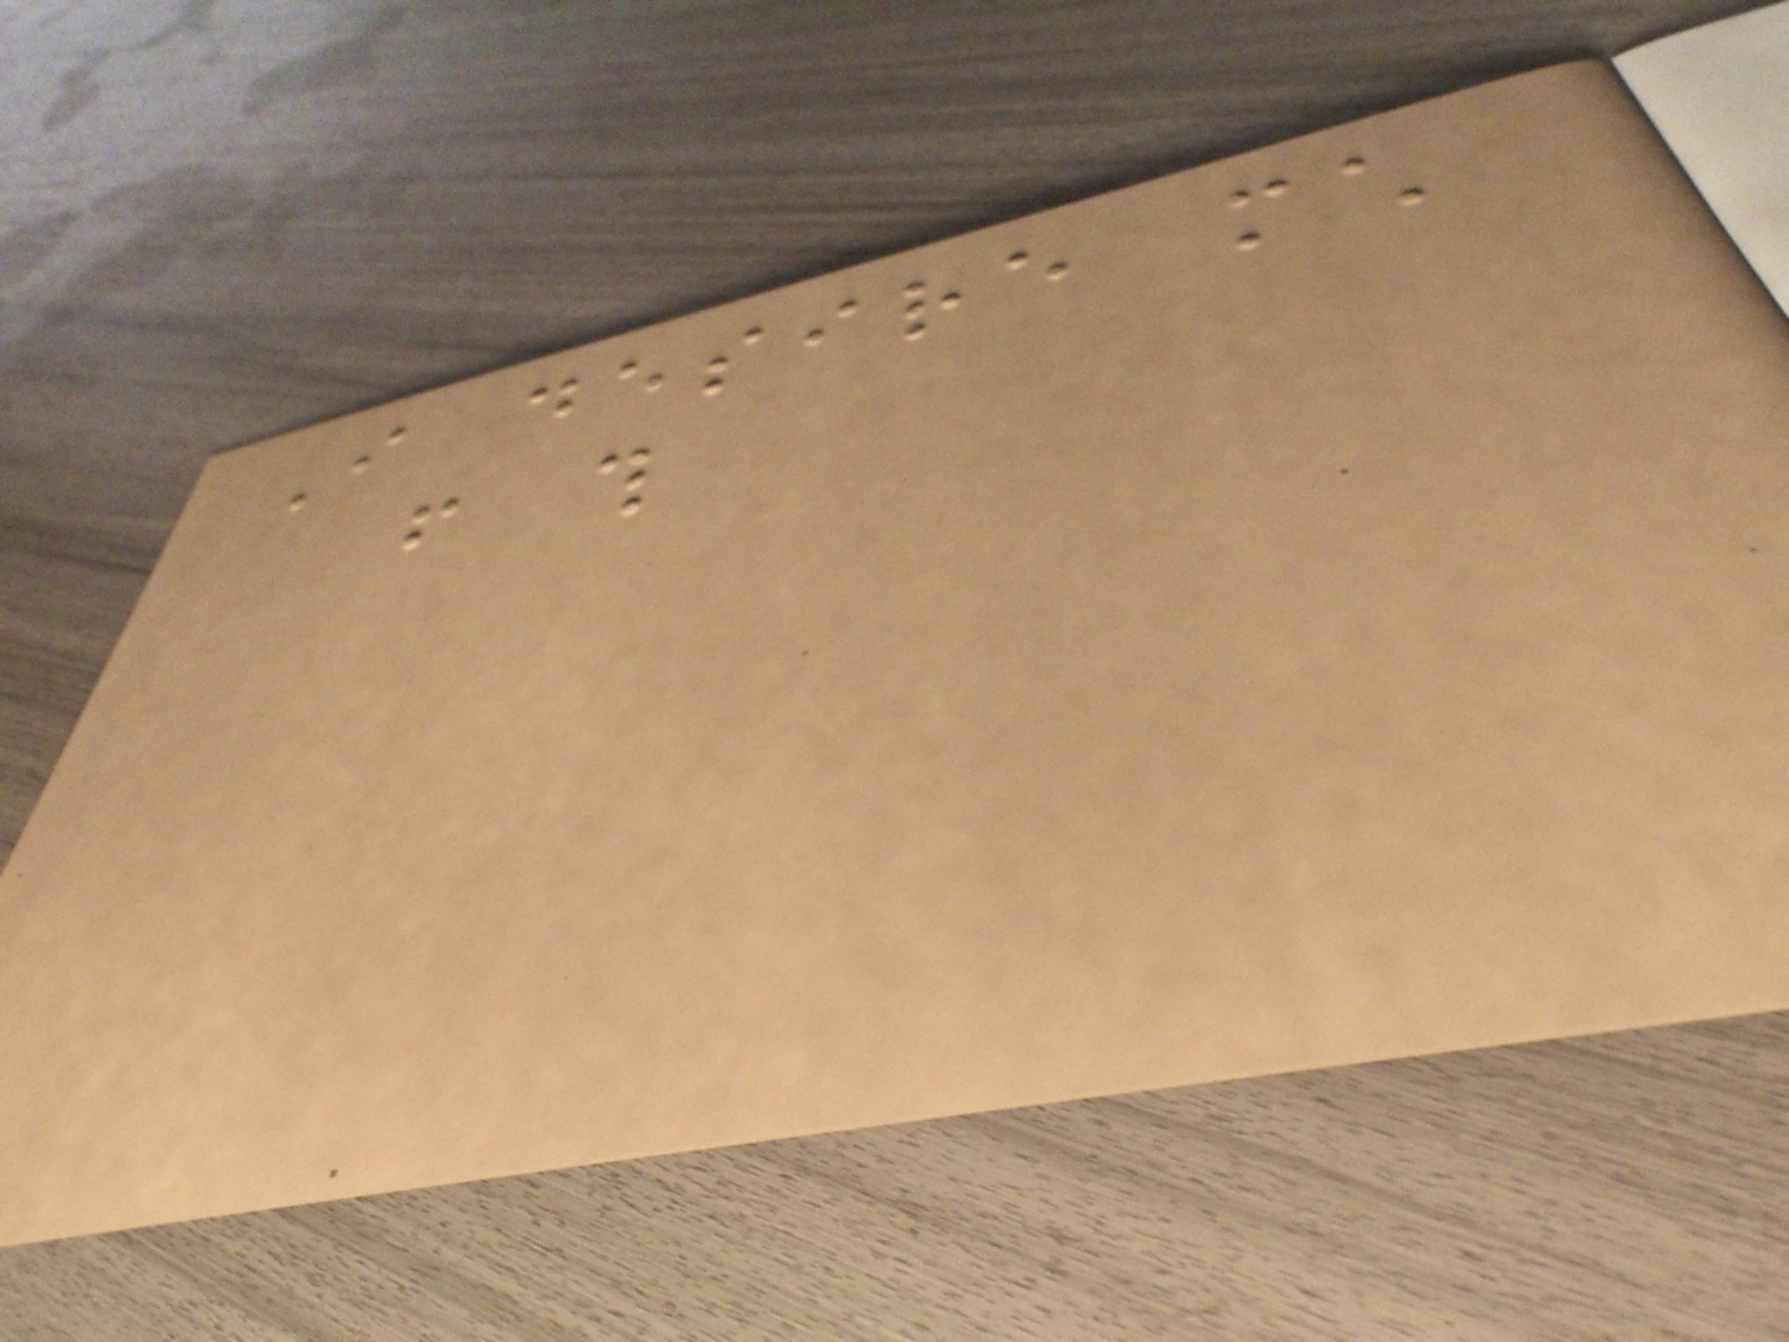I desire much
from this
